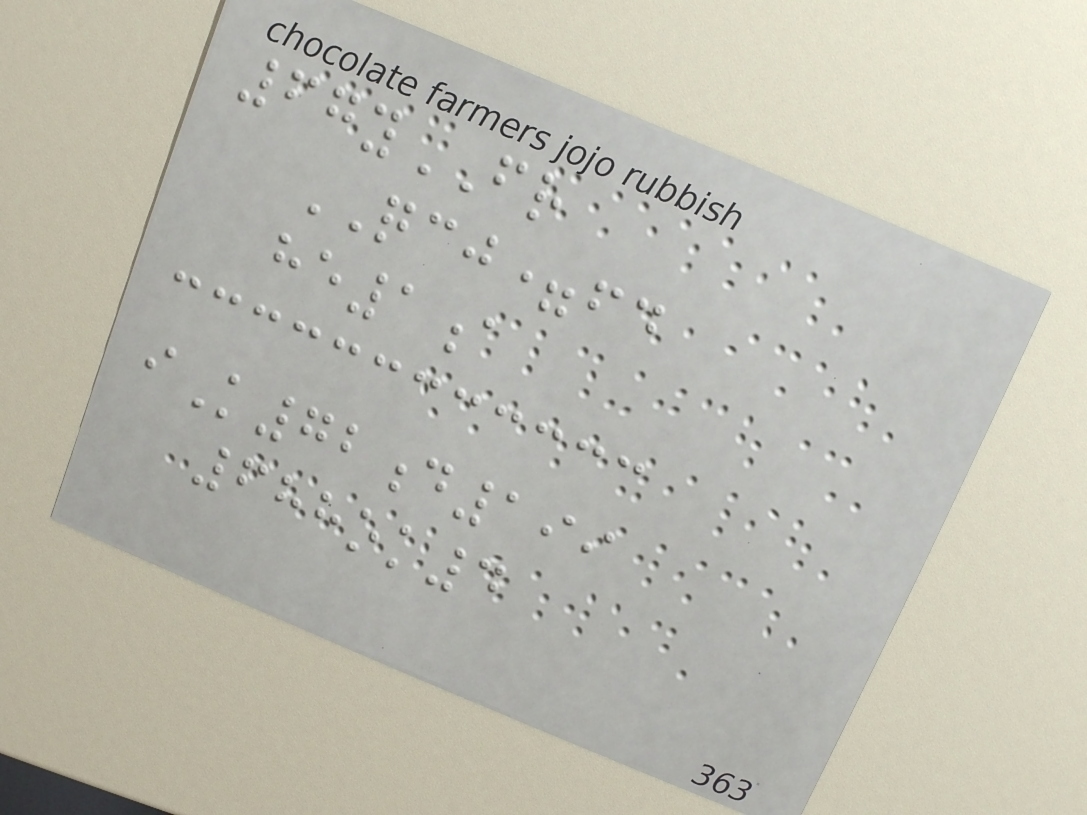67yFR
QCJ=fd
he1a
iK72d199
688ok4
